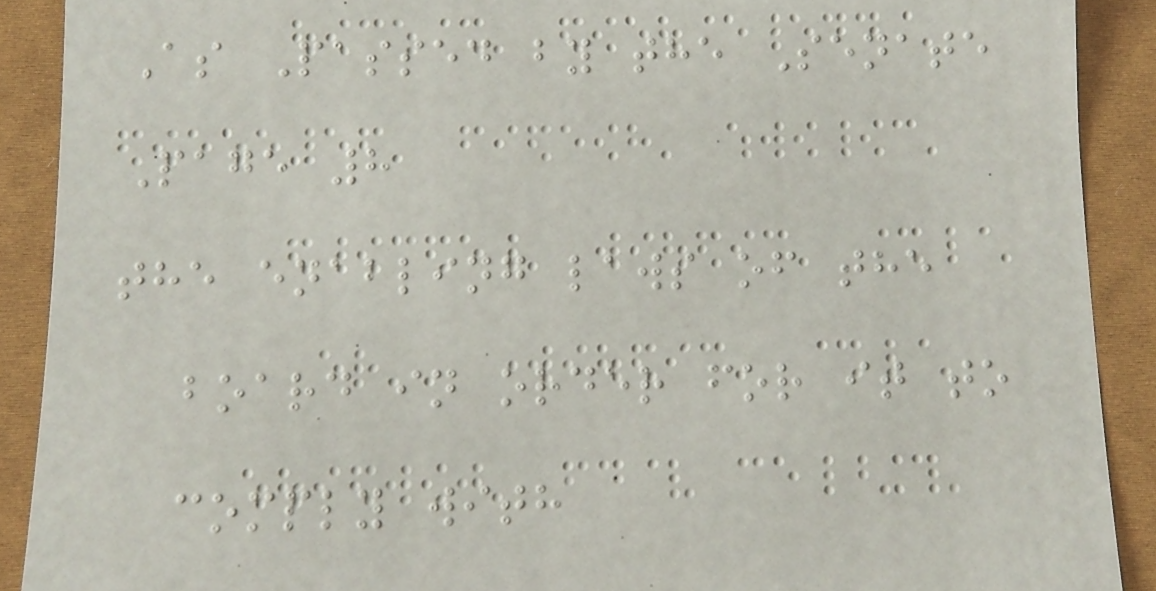As Passed by the Senate
Page 8
the enabling laws of the
board in order for it to
comply with
